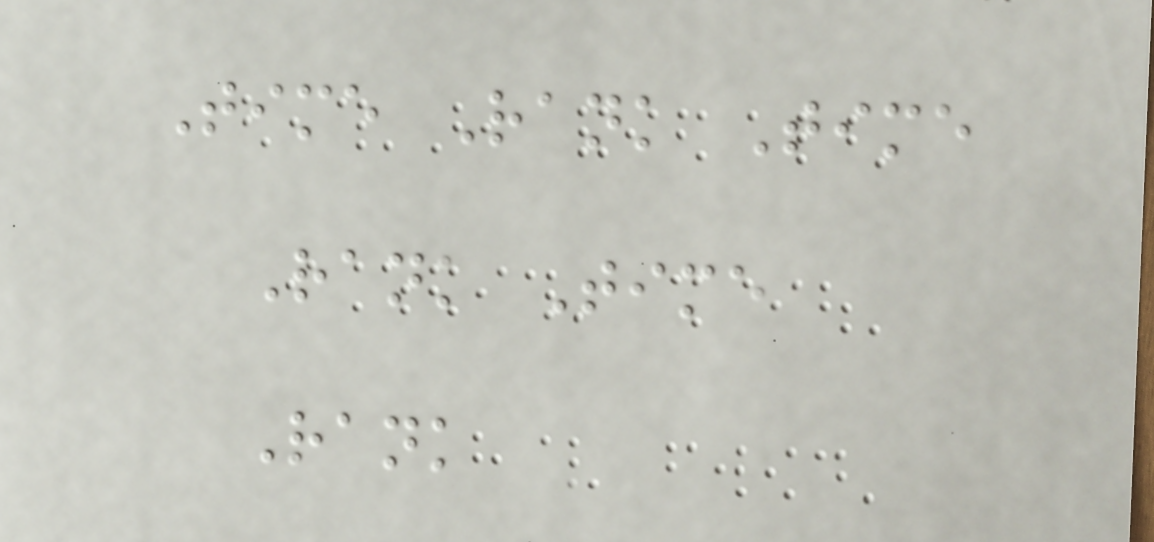Time Rank Time
Rank Time
Rank
